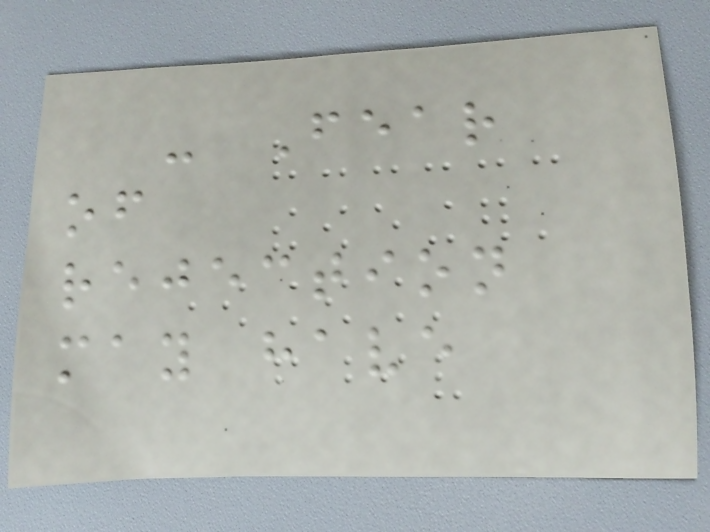- Fear
of
rejection
may have
